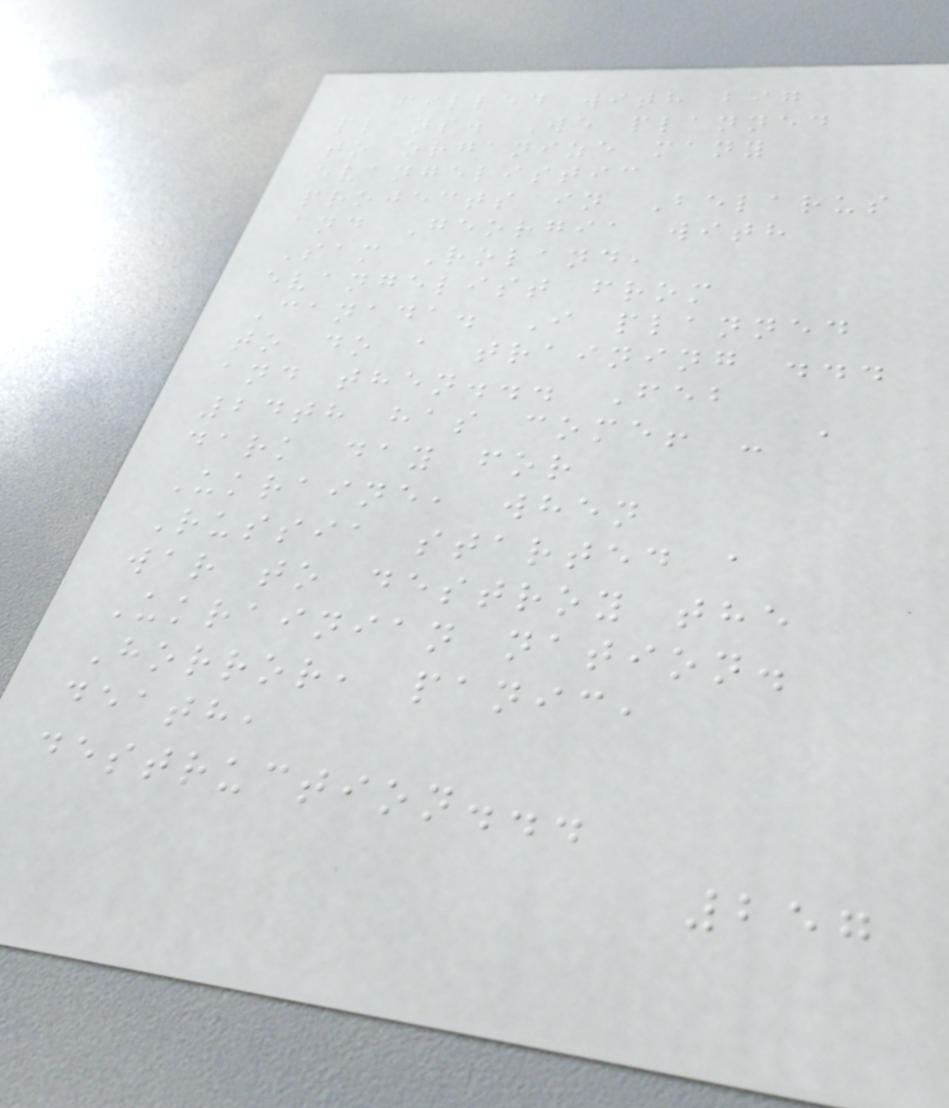filled with big
plans. We planned
to organize many
evangelistic
projects in Belarus
and Georgia with
Sam Roland,
evangelist from
Canada. I planned
to do a training ...
and then... Feb
24th has come! - a
dark day for
Ukraine, when
Russia started a
war to destroy the
Ukrainian nation.
Horror, panic,
death,
destruction...
257
